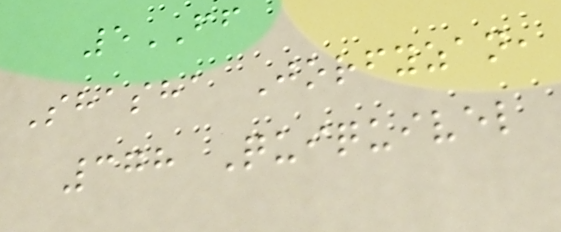5FF
Shasha Jorfyzan,
378 Quiquivel
